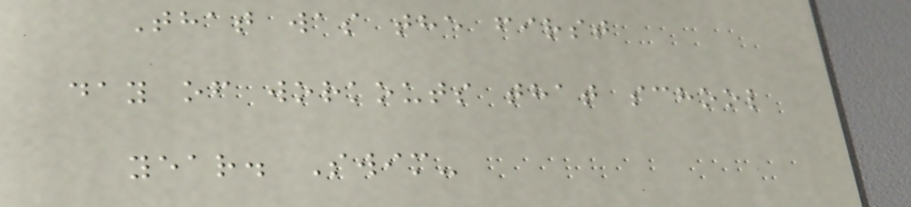That was the first
day of workouts that school
year. Swim-
